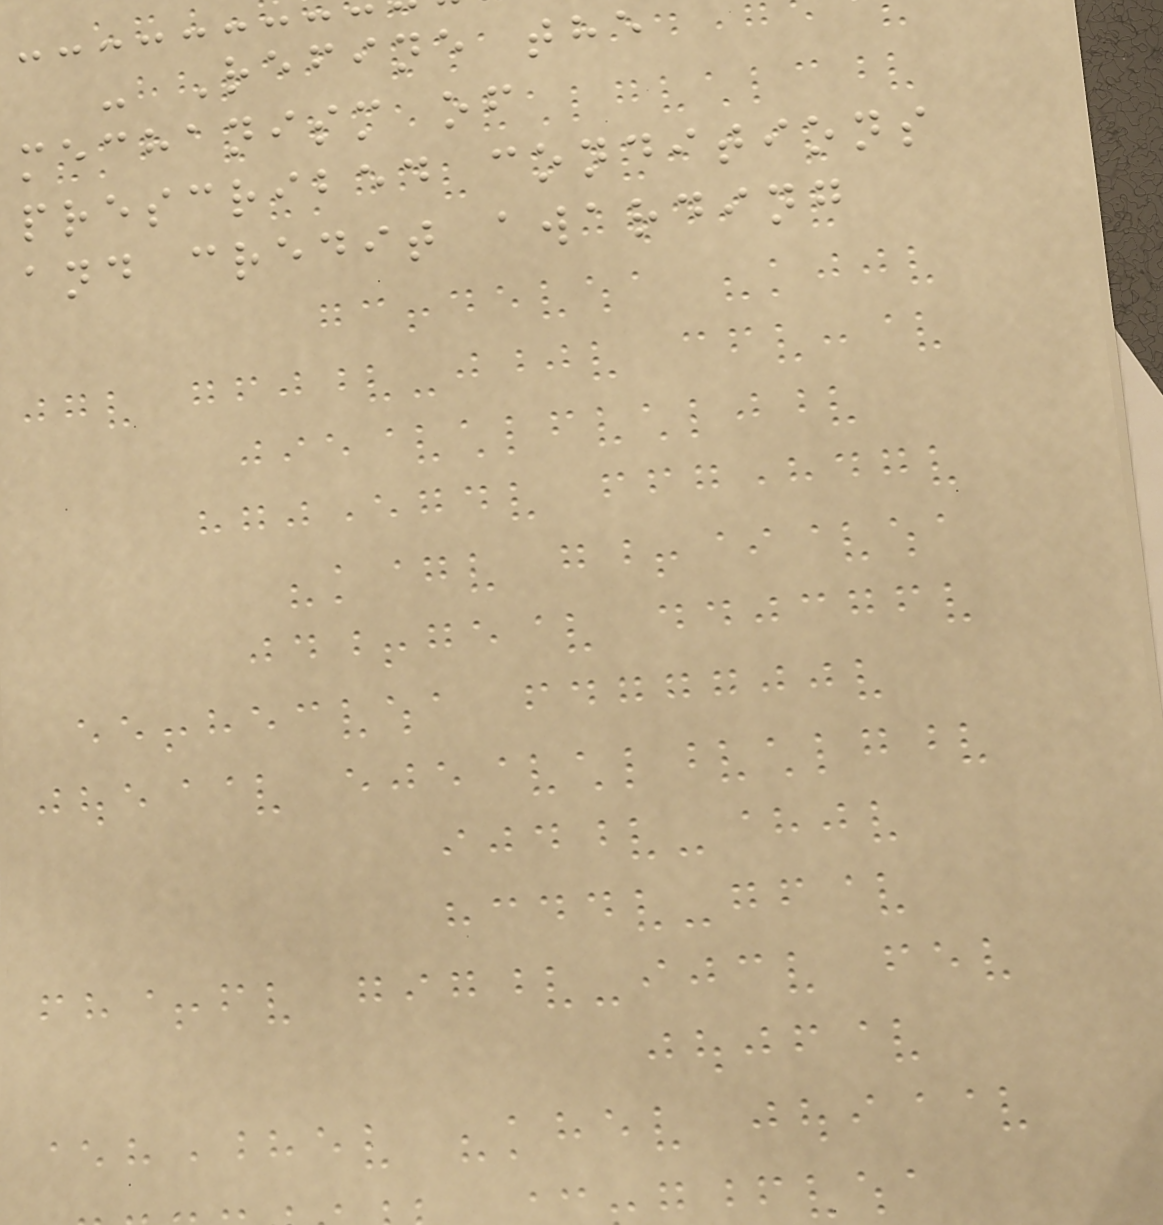- Refine the
mechanism of
prescribed conditions
and credit awarding
